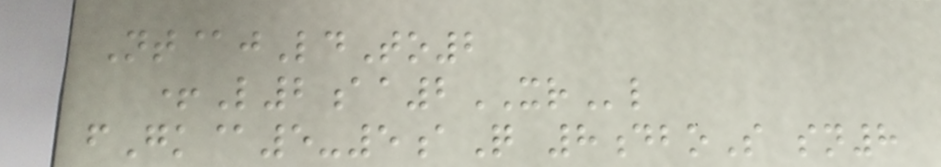Nt@jLdTo2
+L2aa2XRl
fGk@5-5aQ 8dboS sn8
